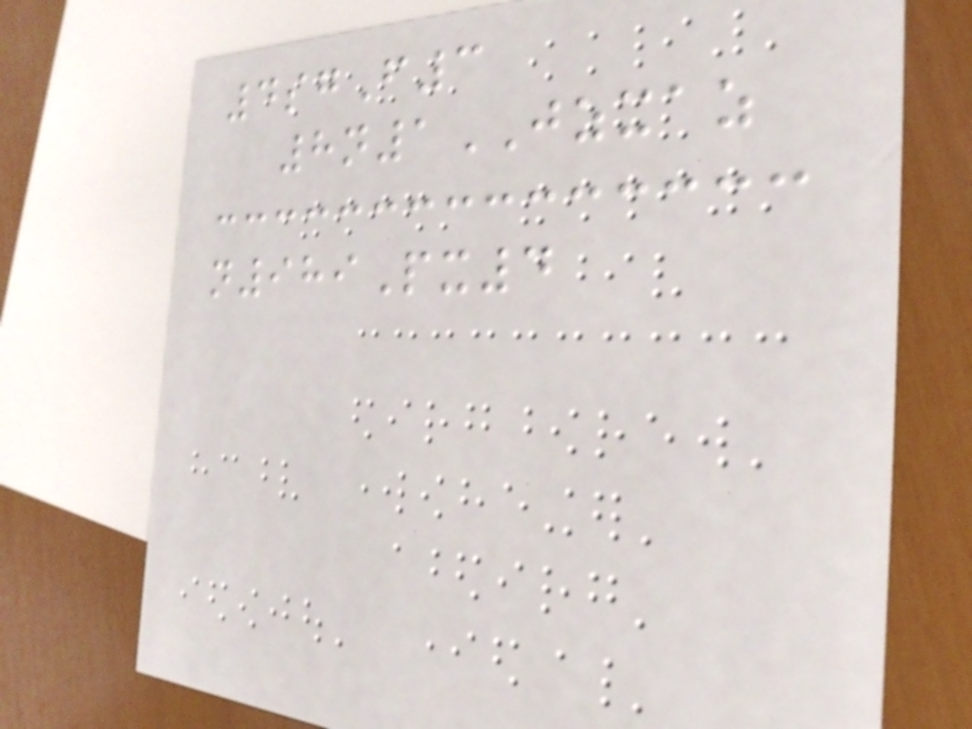4sgF3
8n1JZXAZ
n989Px4
